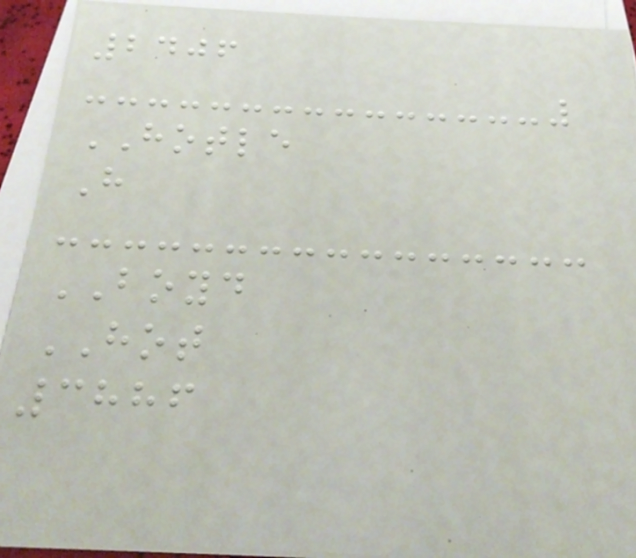2406
HOTLE
H
BOYD
HOT
3886
